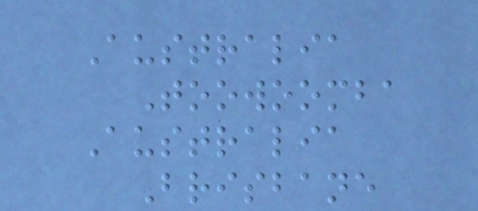Australia
Toowoomba
Australia
Brisbane
